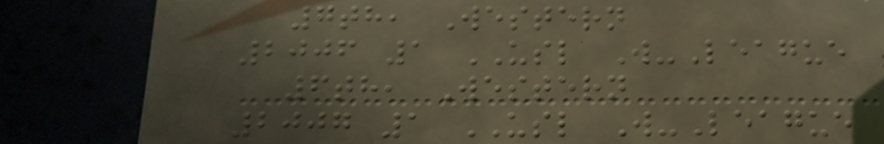7th, Western
2006 1 USL W-League
6th, Western
2007 1 USL W-League
